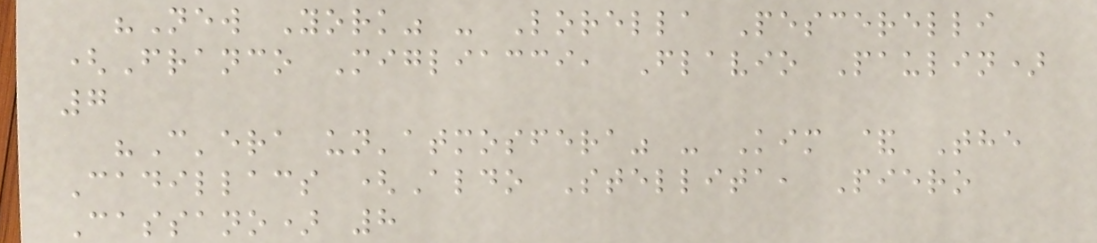"New York" - Lorella Pescerelli
(Franco Migliacci, Flavio Paulin)
7
"C'era un'atmosfera" - Kim & The
Cadillacs (Aldo Stellita, Piero
Cassano) 8
